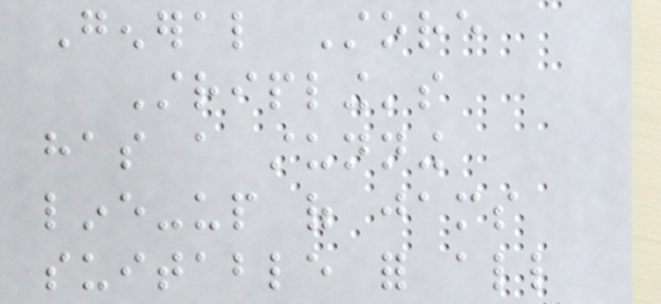General Store
Stripling's
has a stunning
line-up of jams
suitable for all
